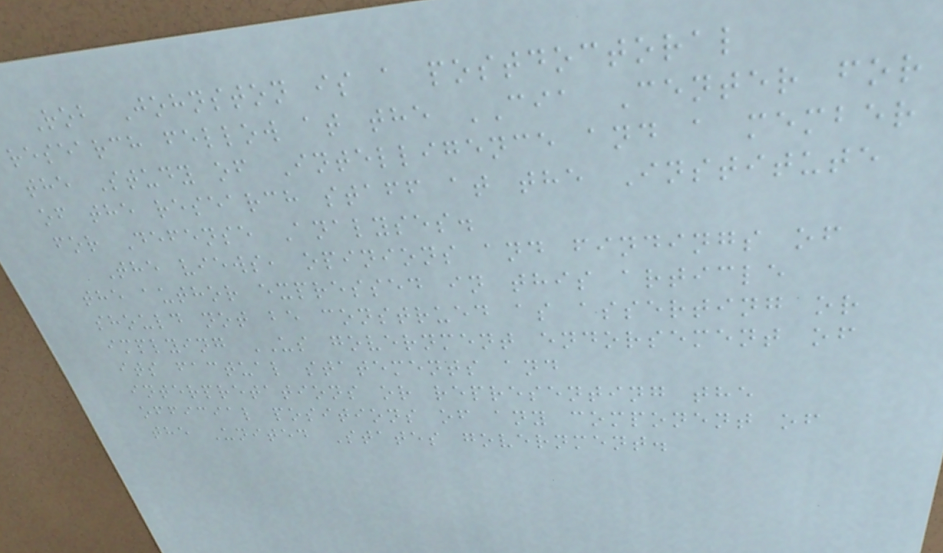Rob Johnston is a postdoctoral
research fellow at the CIA Center for
the Study of Intelligence and a member
of the research staff at the Institute
for Defense Analyses.
The views, opinions and findings of
the author expressed in this article
should not be construed as asserting or
implying US government endorsement of
its factual statements and
interpretations or representing the
official positions of any component of
the United States government.
